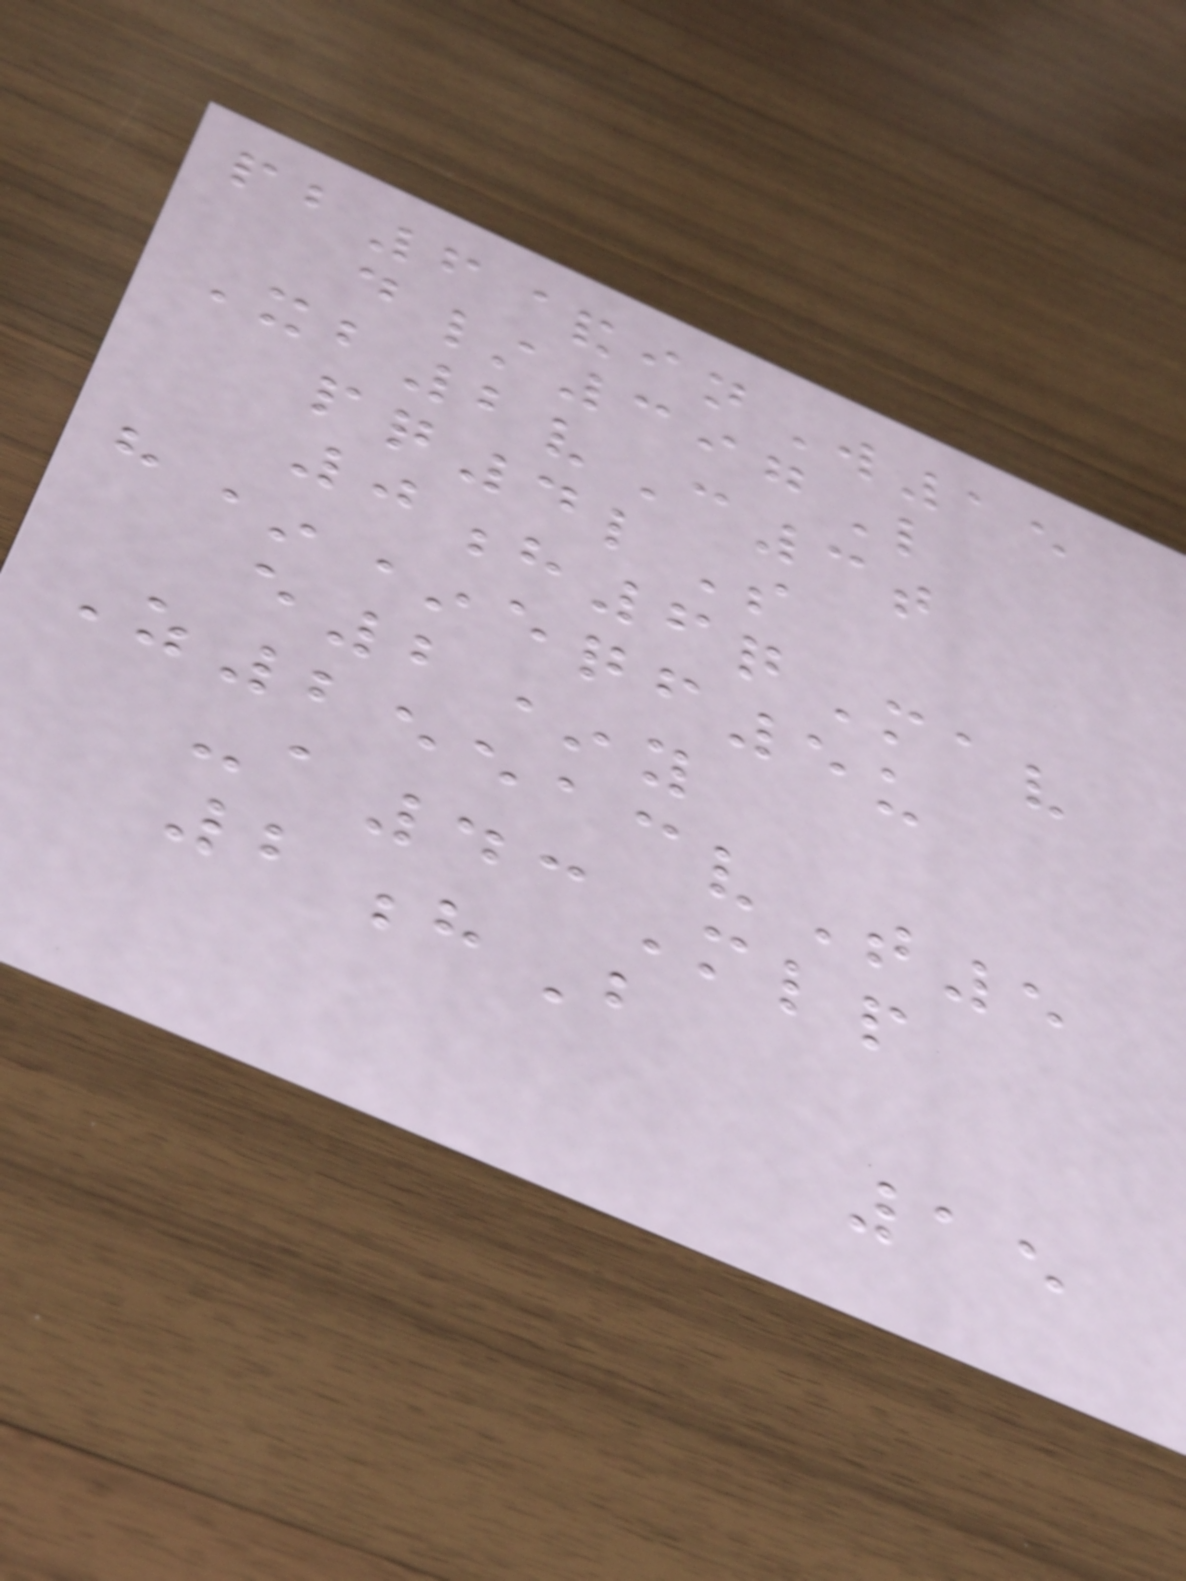pb6&inW15
d/397L
Xb2vC3t
pq4lS
0h6qMav
h**eqf5u
e2*y
Z25513vT5
-a43Mlp
2hB
15
